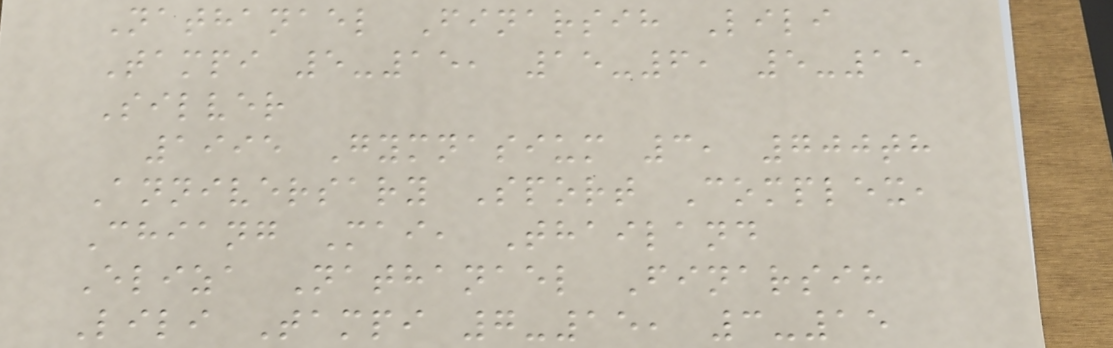Nathanael Finarsih Lili
Tampi 5-15, 15-6, 5-15
Silver
1995 Gymnasium 3, 700th
Anniversary Sport Complex,
Chiang Mai, Thailand
Eliza Nathanael Finarsih
Lili Tampi 7-15, 3-15
